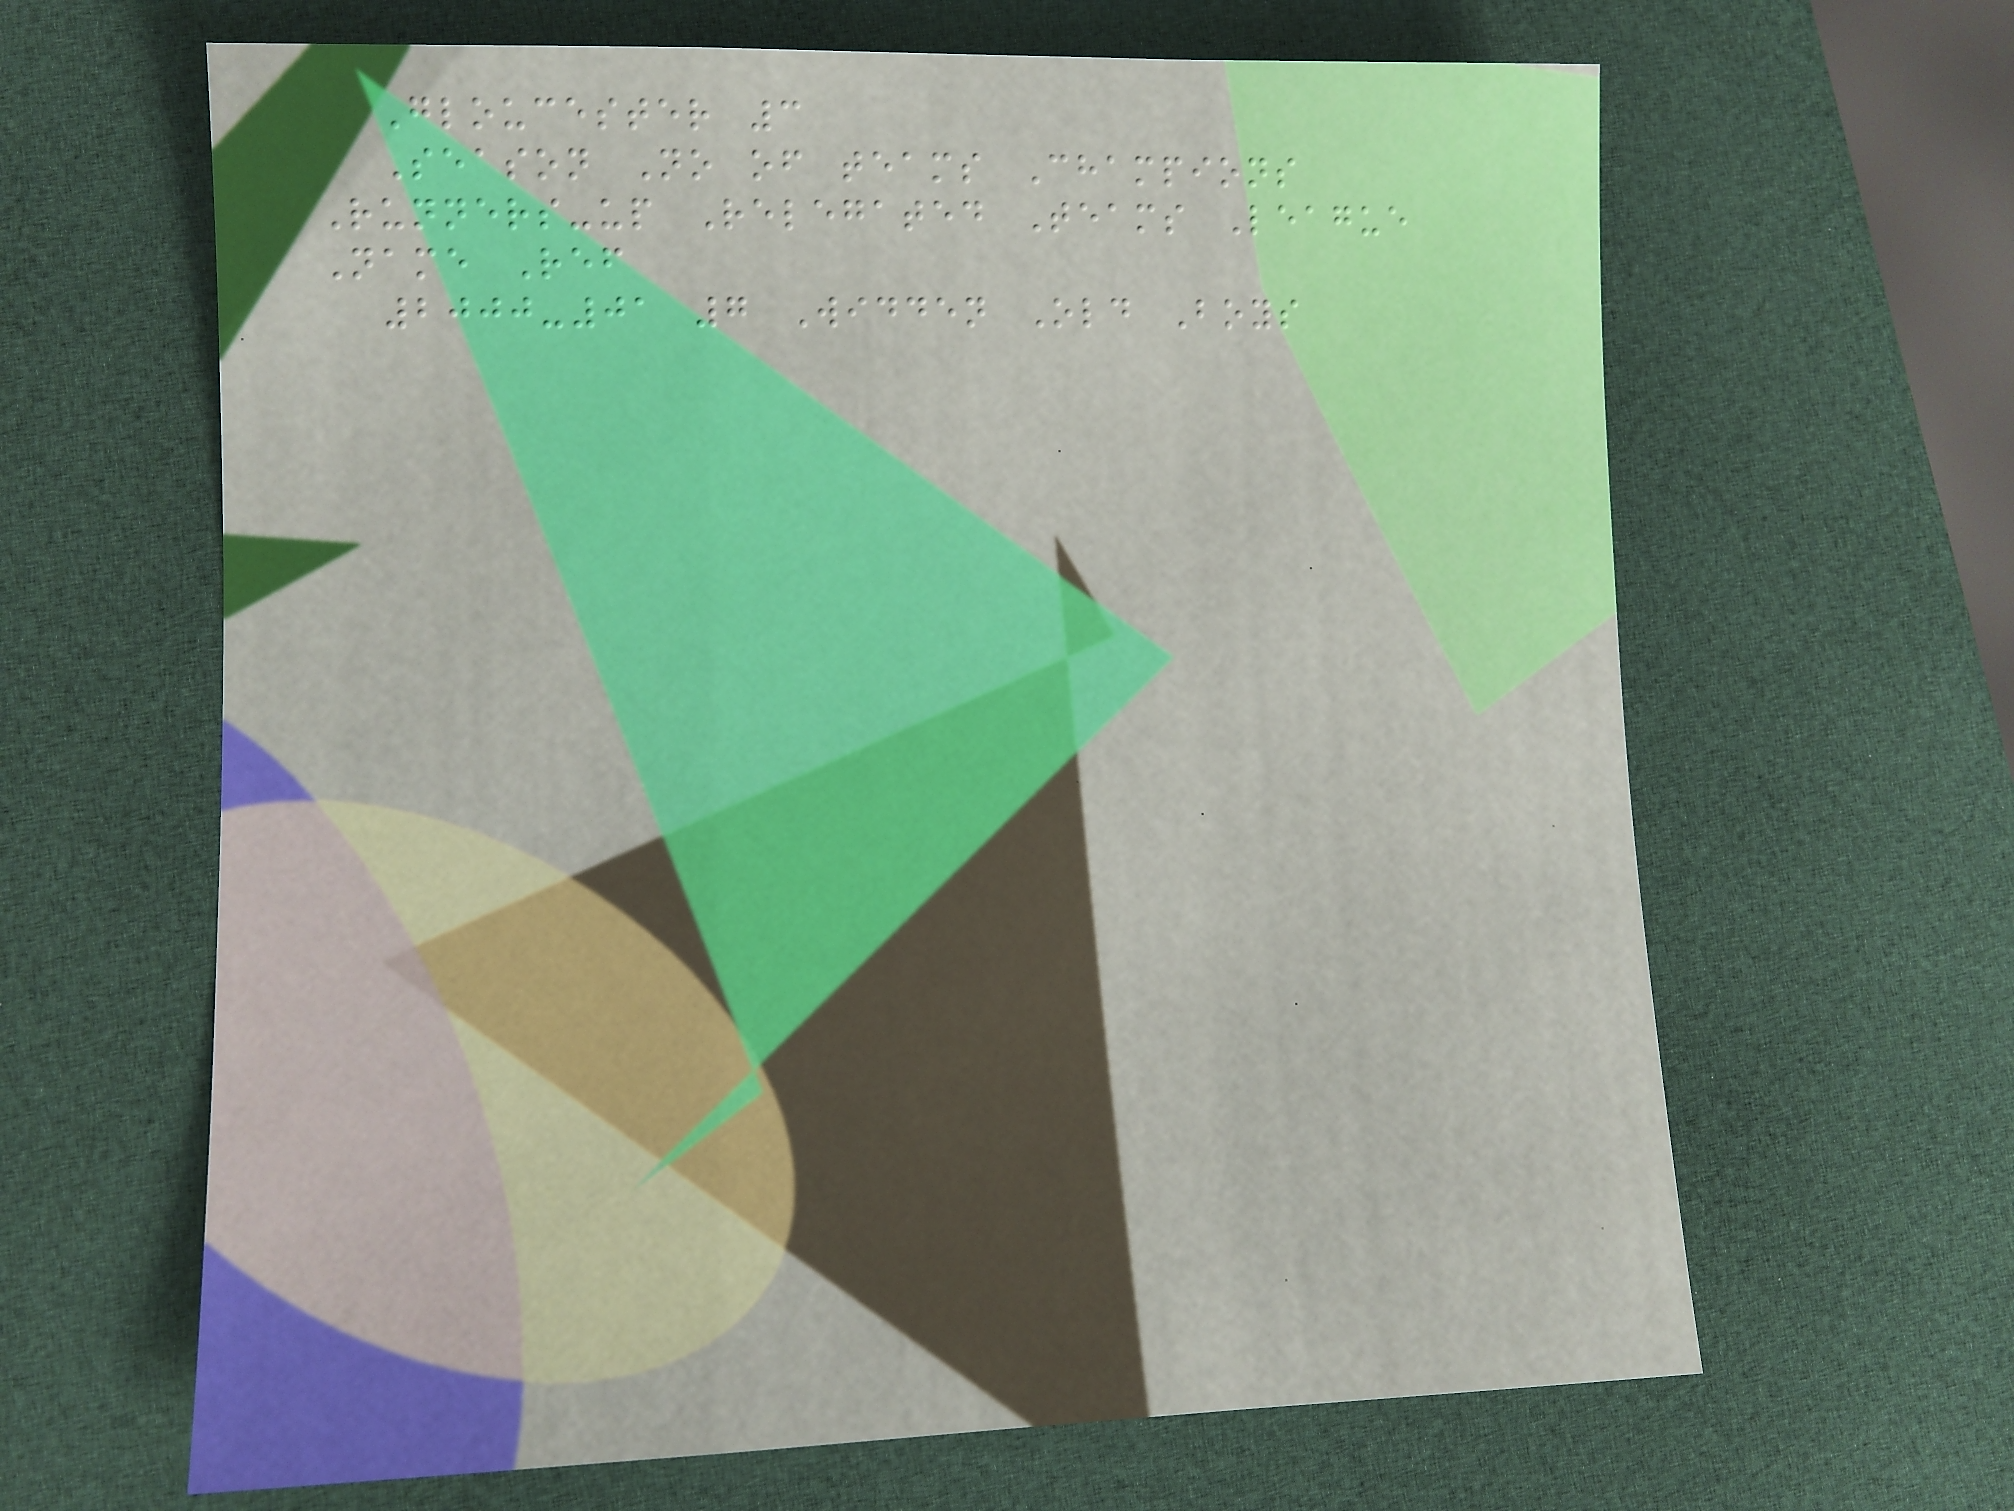Gloucester 3
Season No of teams Champions
Runners-up Relegated Teams League
Name Ref
2000-01 7 Widden Old Boys
